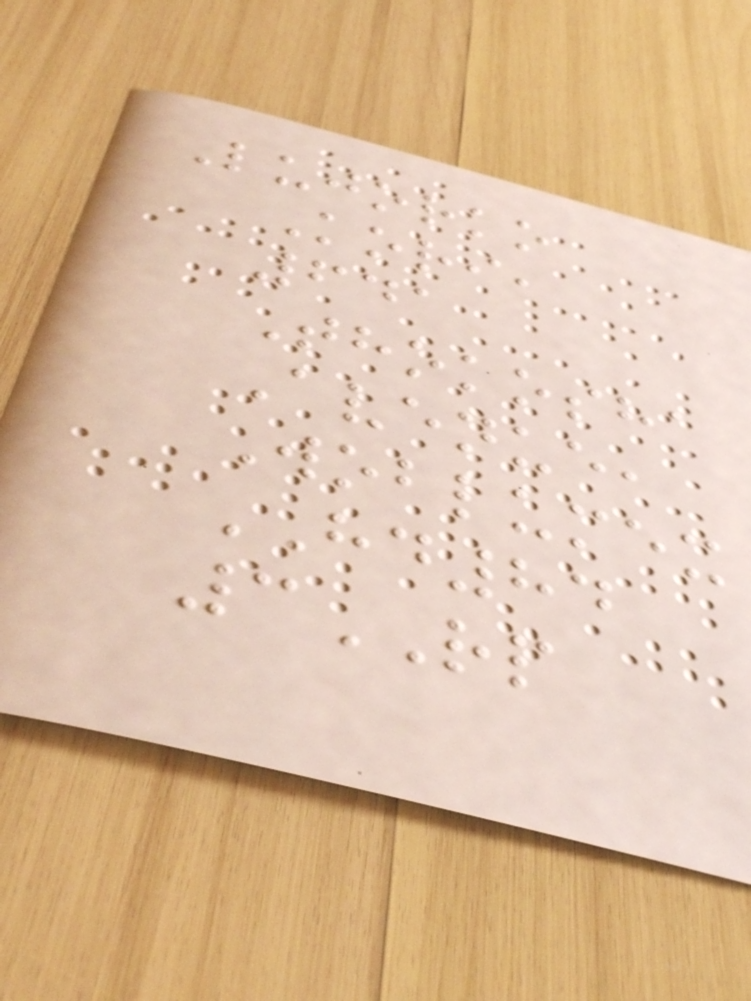Lujorko
Kori,
641
Thokosha
Avenue,
Woblumex
HD84
3RP
